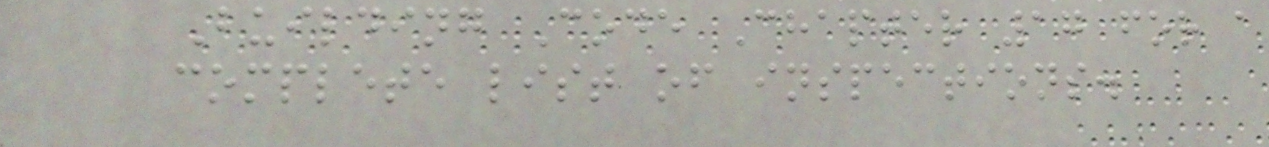Building Code Chapter 17 for a
complete list of inspections.
